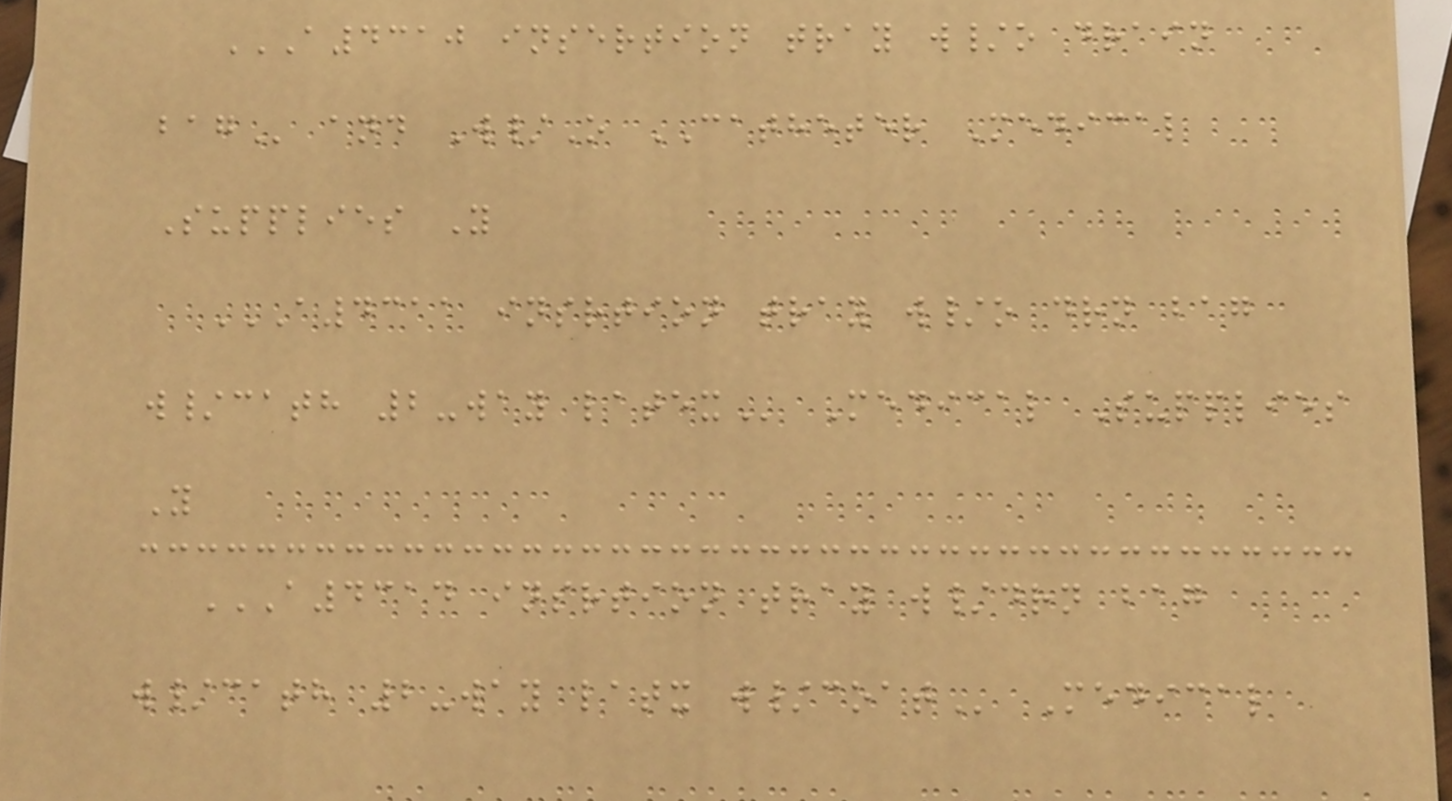A4310 INSERTION TRAY W/O DRAIN
BAG and W/O CATHETER Medical
Supplies Y
A4311 INSRTION TRAY W/O DRN BAG
W/CATH 2-WAY LATEX Medical Supplies
Y
A4314 INSRTION TRAY W/DRN BAG
W/CATH 2-WAY LATX W/COAT Medical
